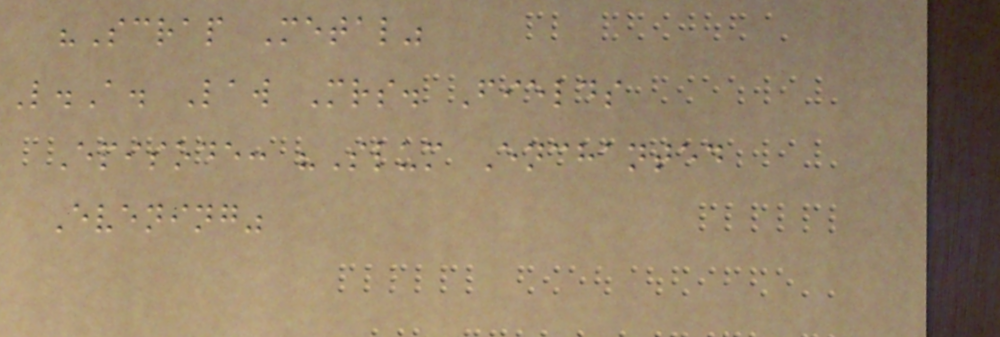"Scrap Metal"
L.A. Law Mrs. Fields
Episode: "Slum Enchanted
Evening"
